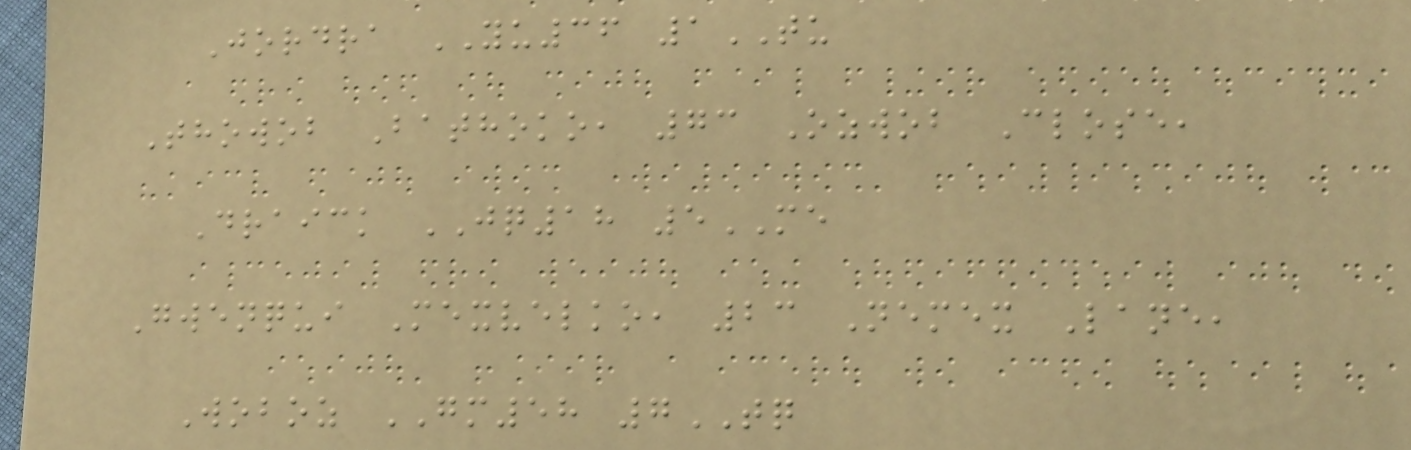Jordra YU36 1TU
Thowob Bathoko, 73 Ozwob Close,
Draick JQ18 5ME
Gwenqui Mexvelko, 23 Nemex Lane,
Woboz GM58 7TQ
